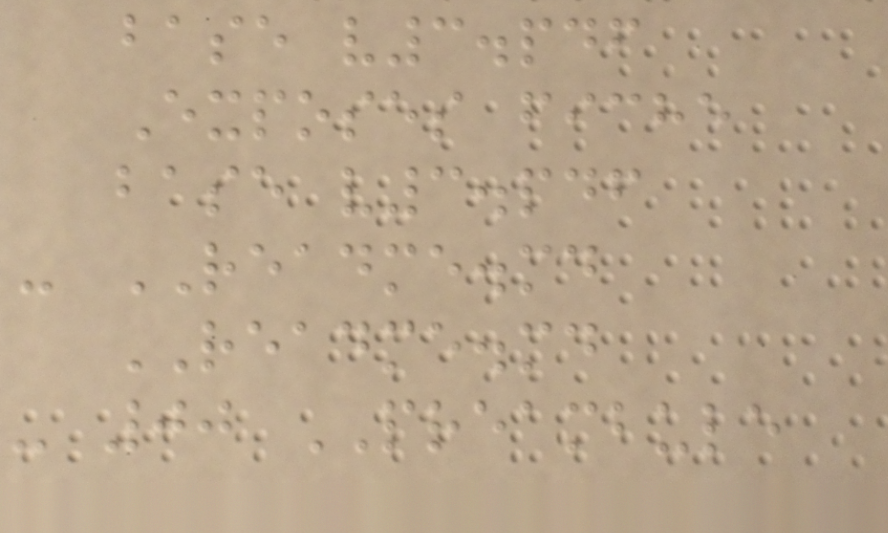base v3.pdf
Exposes fiche
base v3.pdf
- README.md
README.md
- 00 PREAMBULE
